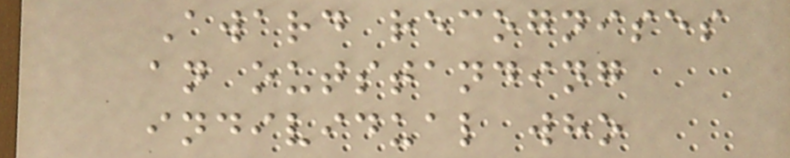Award recognises
an outstanding
individual who
